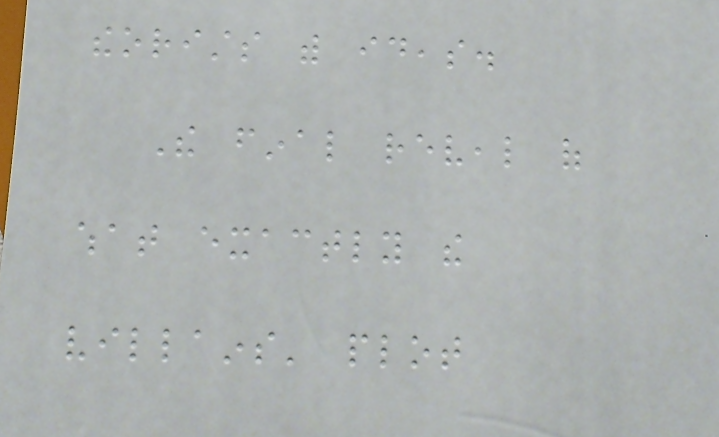theorists with ideas.
The final reveal of
what exactly the
villains' plot
